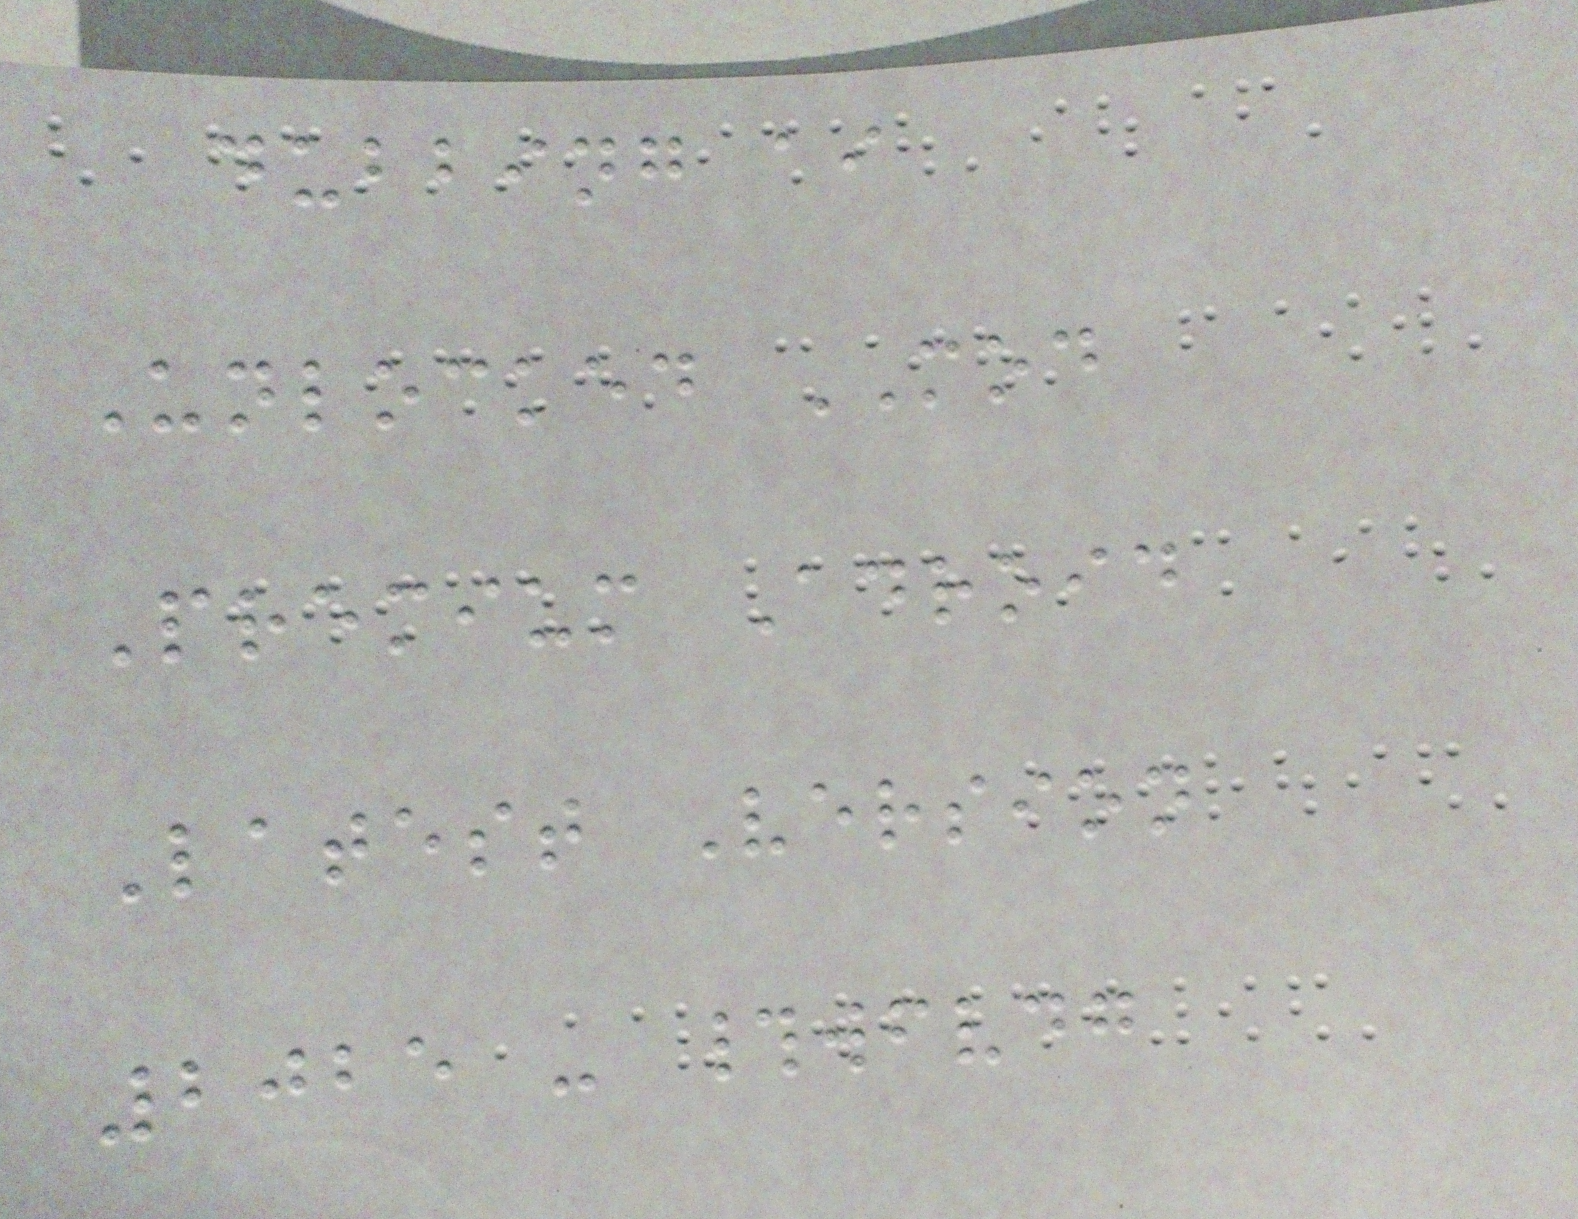dubbing ai
Unlocked MOD
Premium Adroid
Latest Version
2025 - #wfvdg
